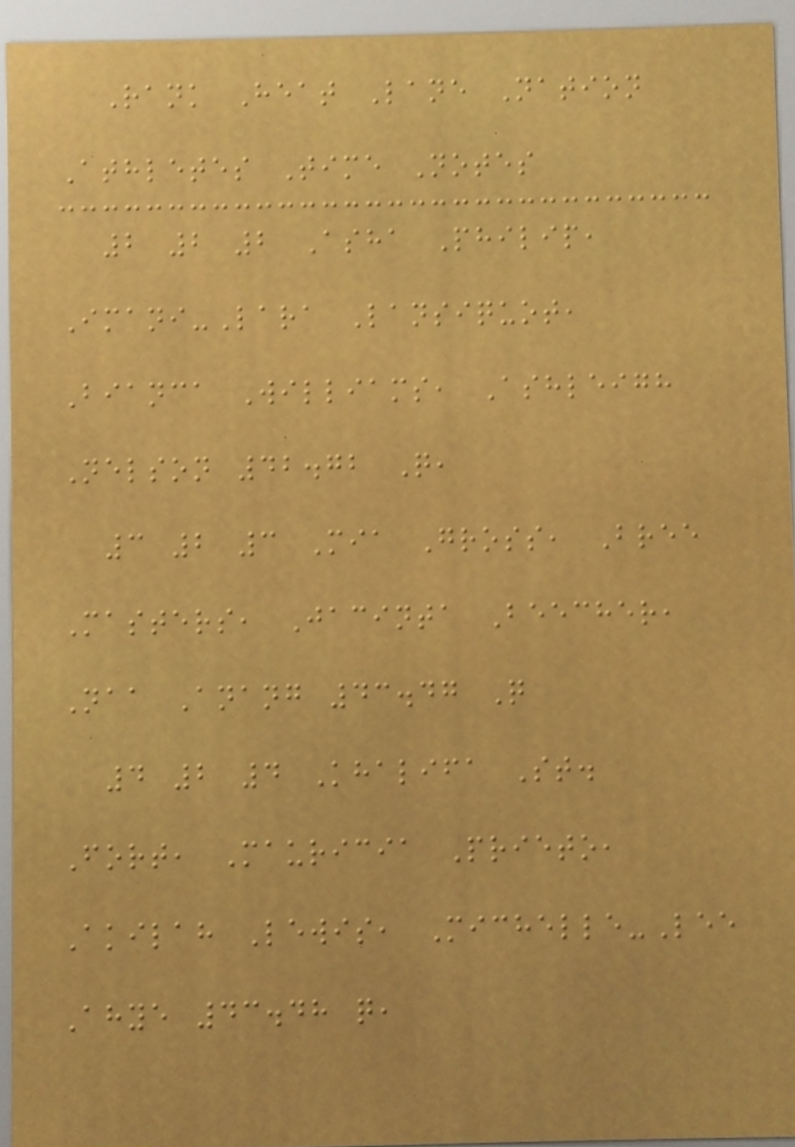Rank Heat Lane Nation
Athletes Time Notes
2 2 2 Asha Philip,
Imani-Lara Lansiquot,
Bianca Williams, Ashleigh
Nelson 42.72 Q,
3 2 3 Mia Gross, Bree
Masters, Jacinta Beecher,
Naa Anang 43.47 Q
4 2 4 Khalifa St.
Fort, Mauricia Prieto,
Akilah Lewis, Michelle-Lee
Ahye 43.48 q,
